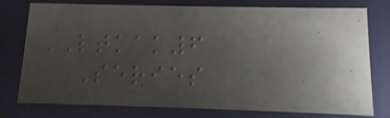LTKAK6
Series
